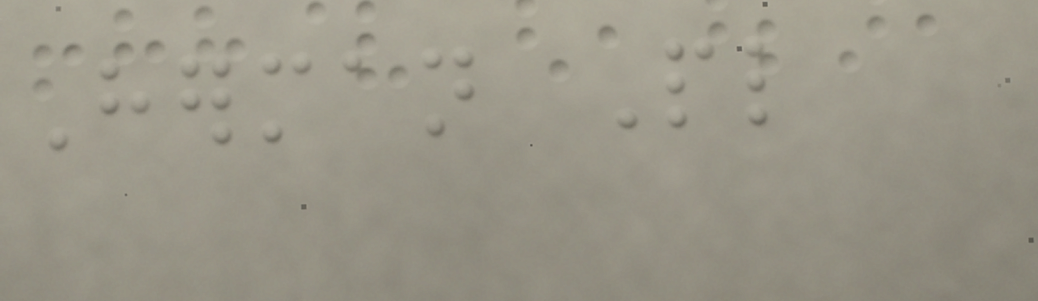Herman Pl
